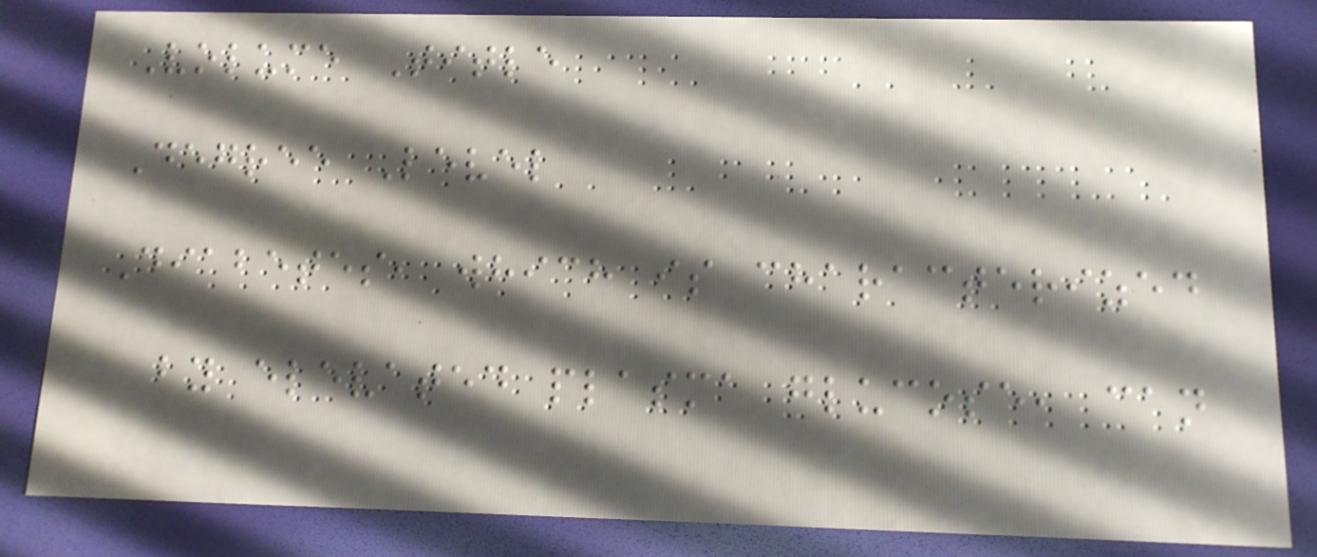Volume Title
Degree Level
Diabetes, which is characterized
by elevated plasma glucose, can
